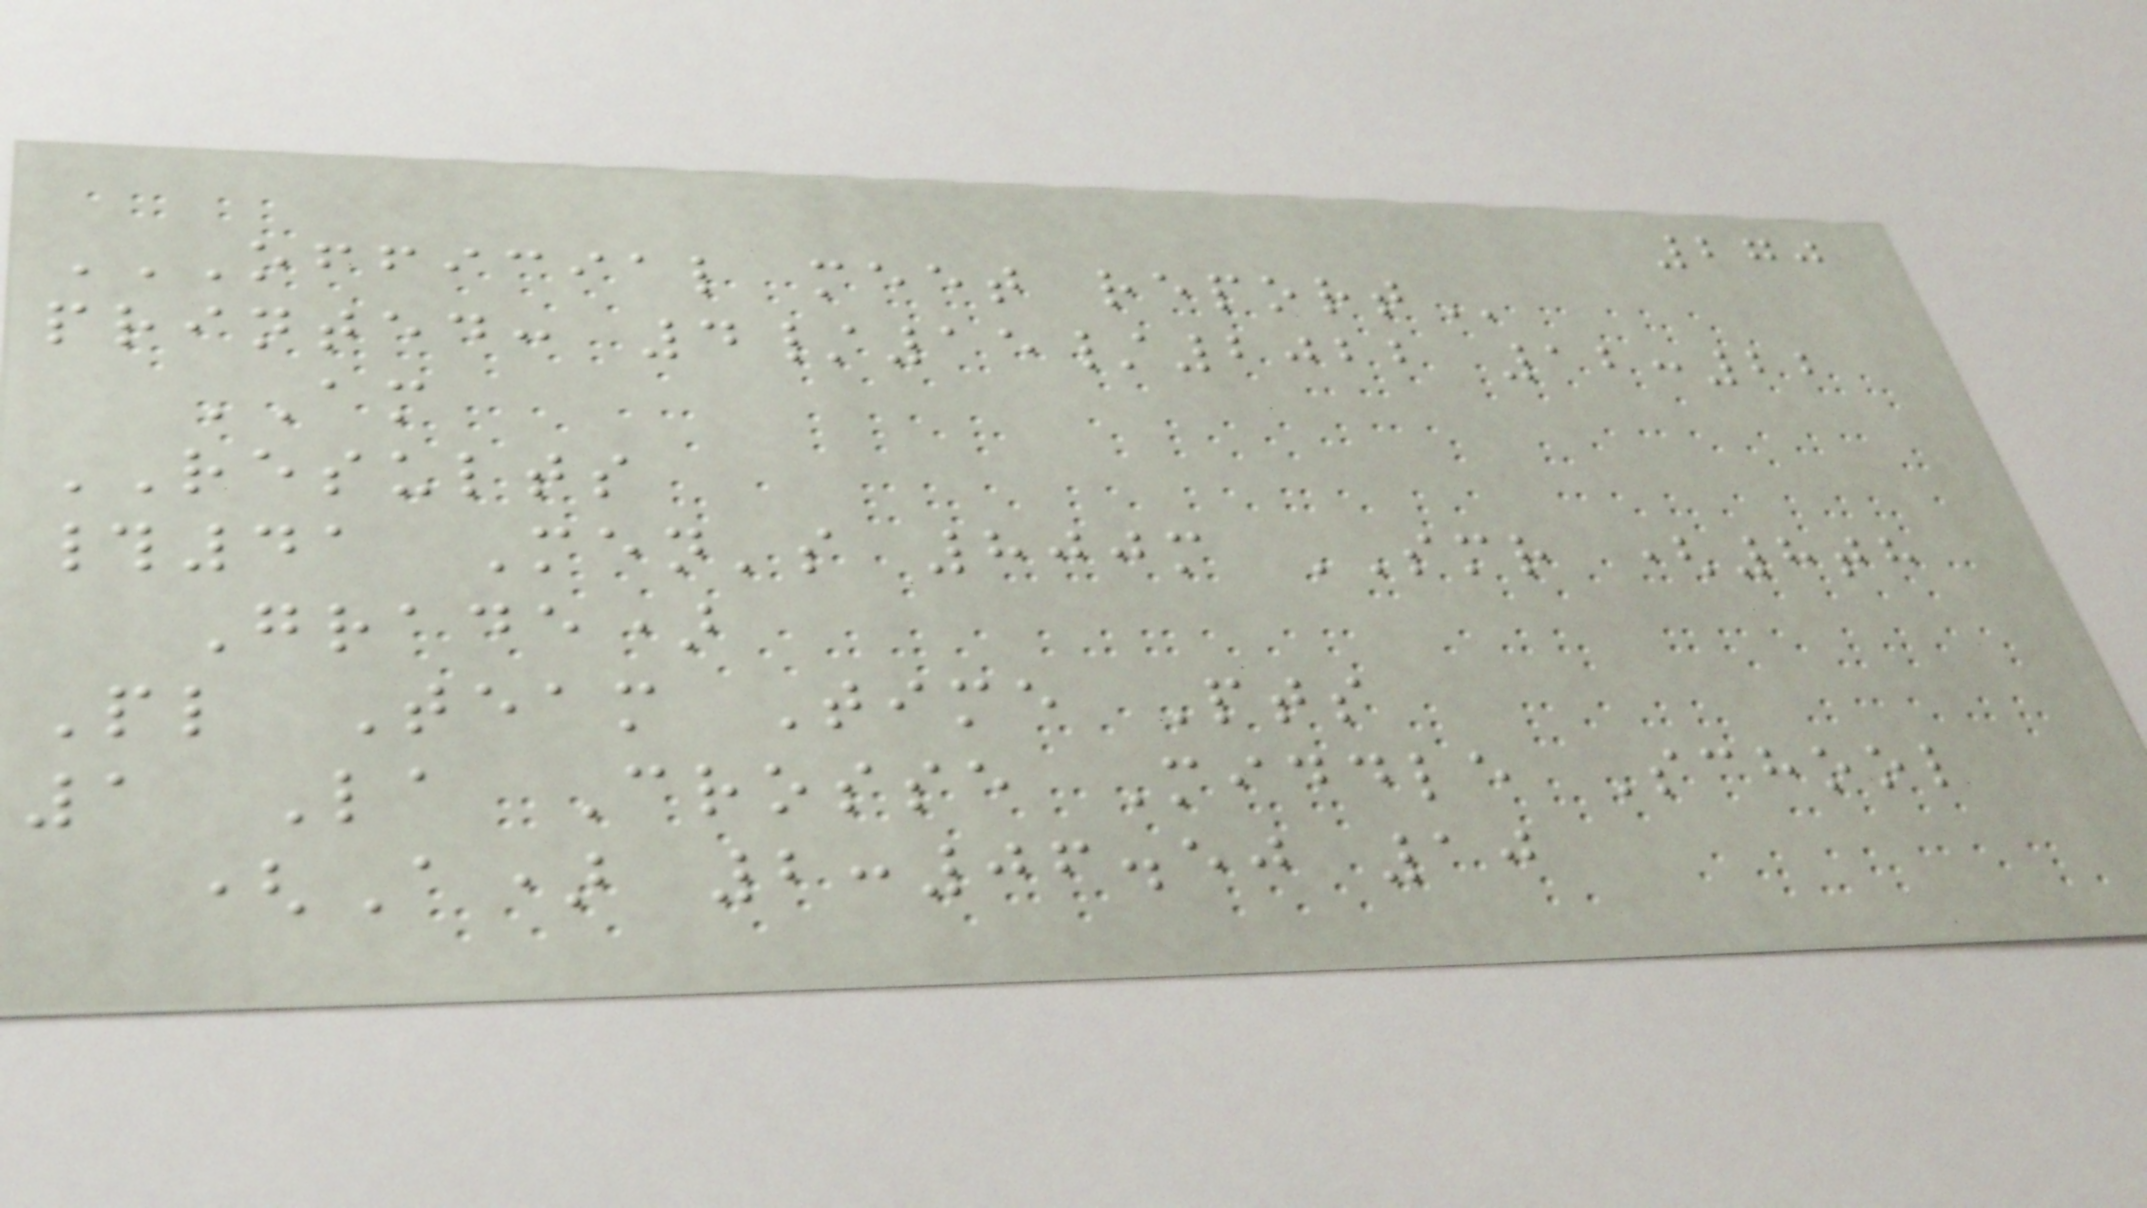270
OFFICIAL MEET REPORT
printed: 4/15/2022 12:22
AM
RESULTS
#41 Men's 800m SMR (8th
Grade)
Pl Team Time Pts
1 La Crosse Middle School
(A) 2:06.50 10
